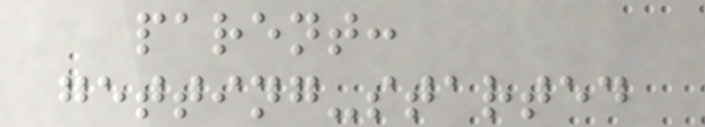parent:
getting-started
